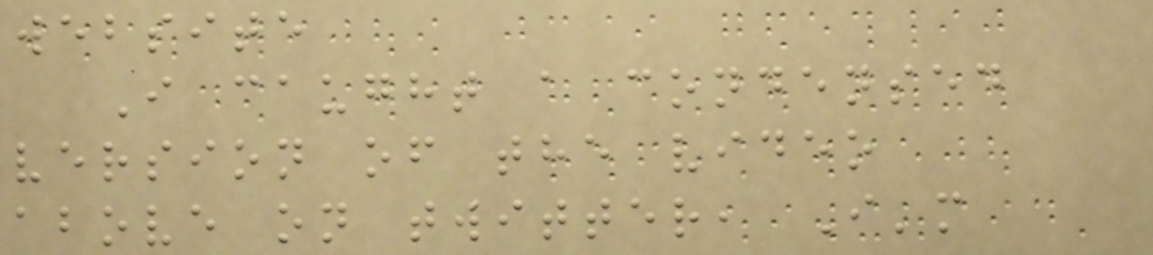website
I caught a condensed
version of the video
above on twitter, I'm
